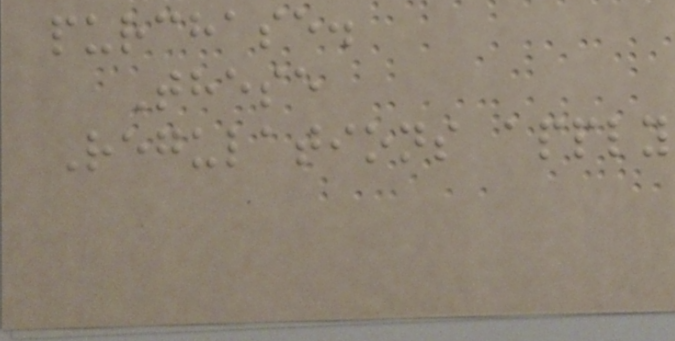purchase.
These
Regulations apply
